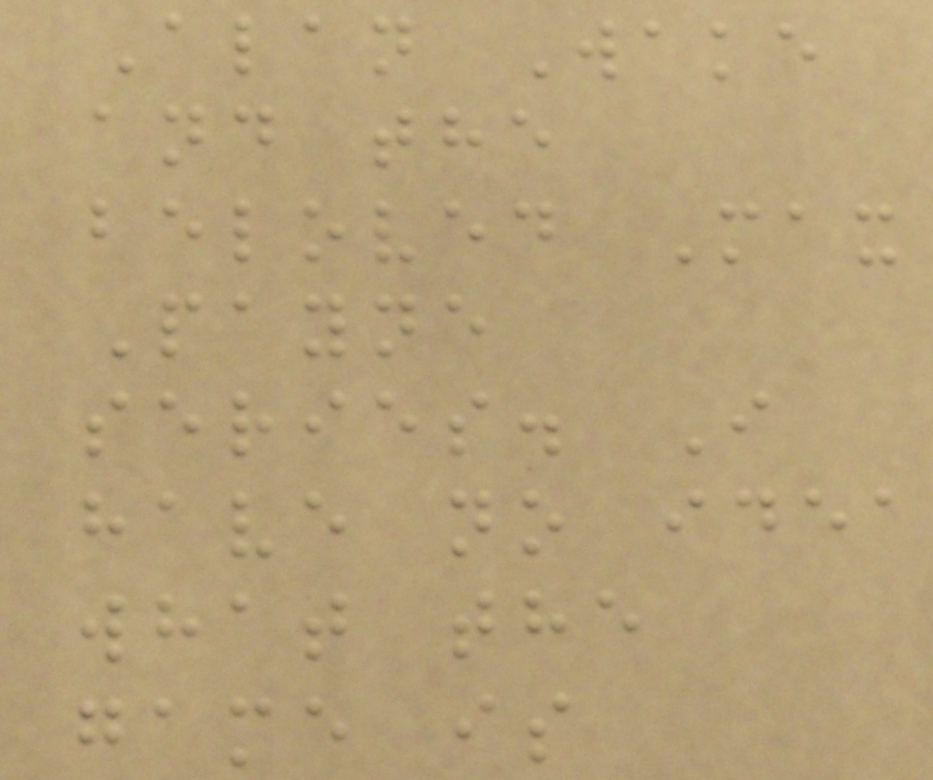Alan Wake
and the
beloved Max
Payne
series. I
have no idea
what the
game is
